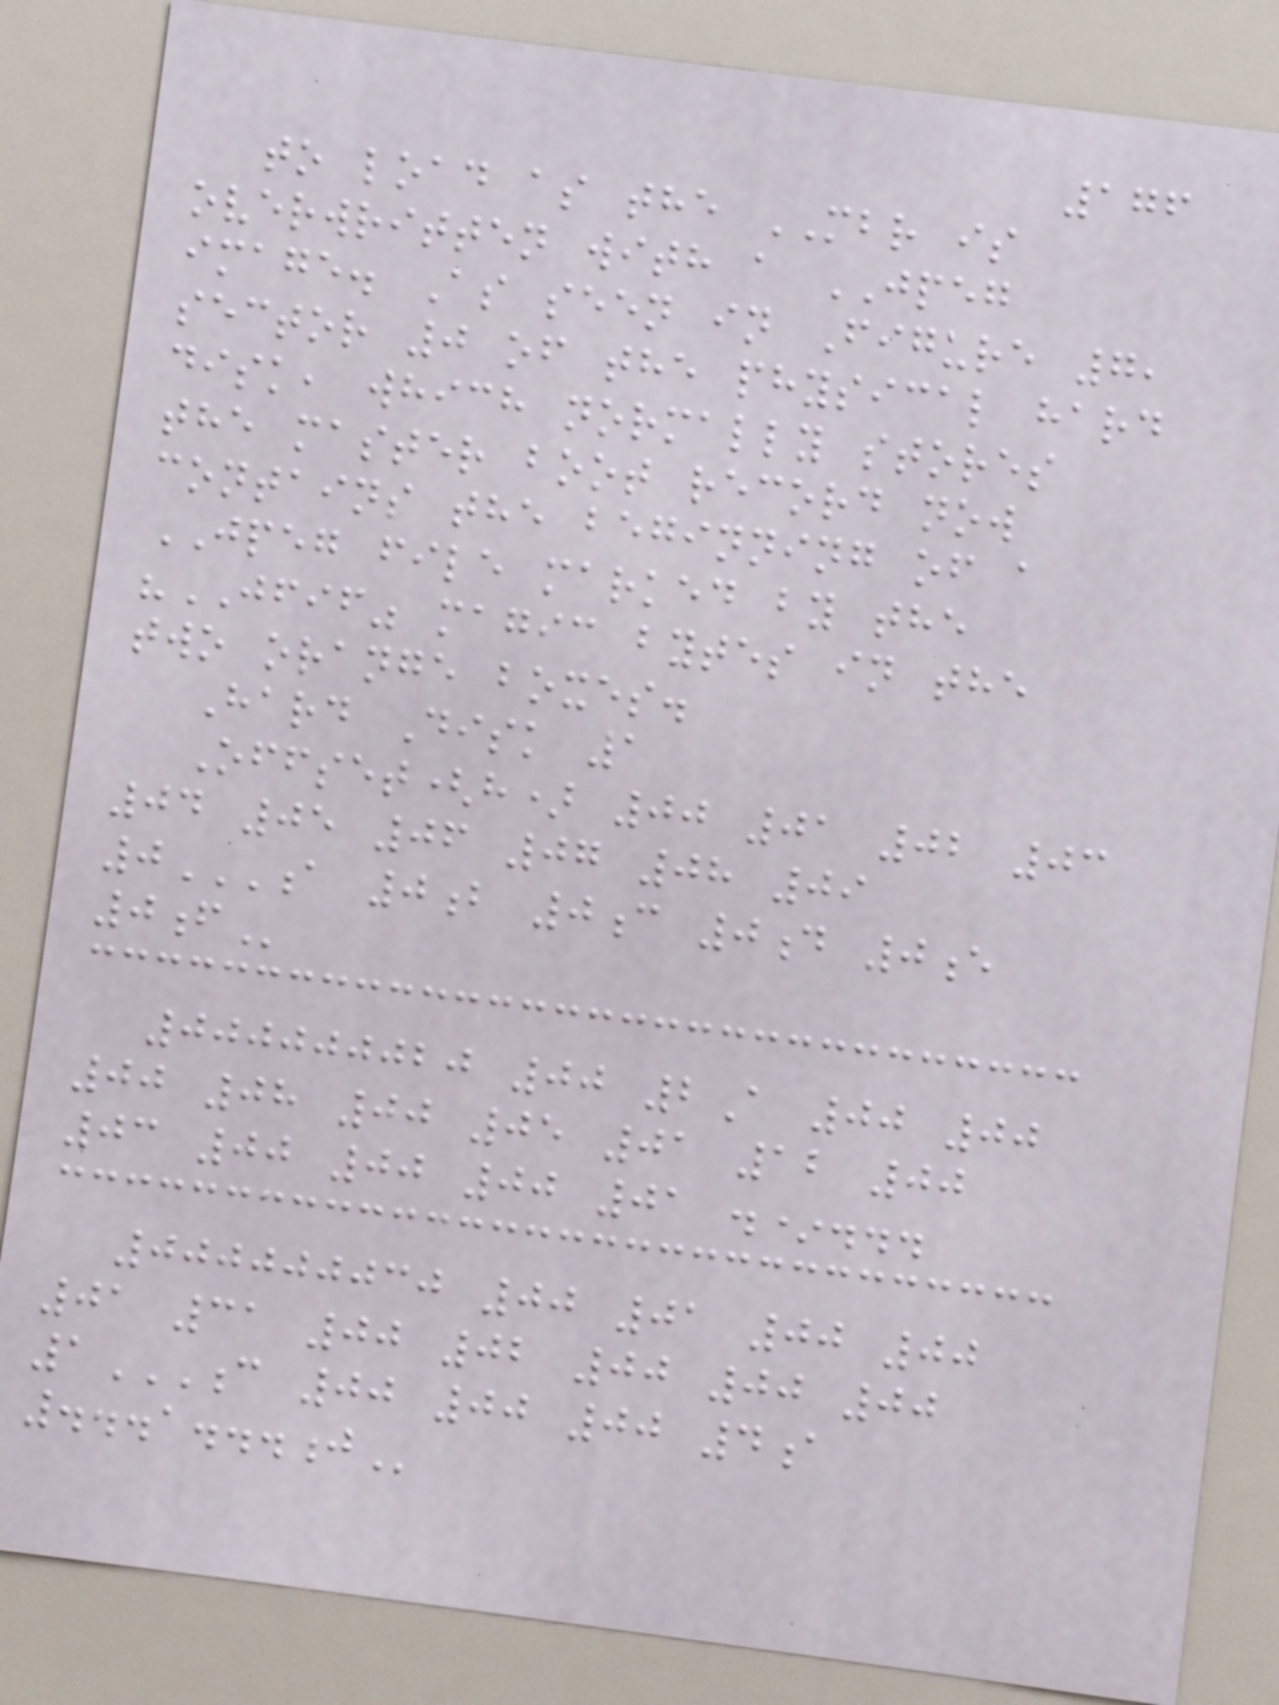176
to load as the MBR is
overwritten with a JPEG
image. As seen in Figure 7,
sector 0 of the physical hard
disk, which normally stores
the master boot record now
contains the beginning of a
JPEG file marked by the
"JFIF" magic bytes in the
two orange boxes.
Hard Disk 1
Offset(h) 00 01 02 03
04 05 06 07 08 09
0A 0B 0C 0D 0E
0F
000000020 00 2A 00 00
00 08 00 05 01 12 00
03 00 00 00 01 .*...
000000030 00 01 00 00
01 31 00 02 00 00 00
1C 00 00 00 4A
...1...J
